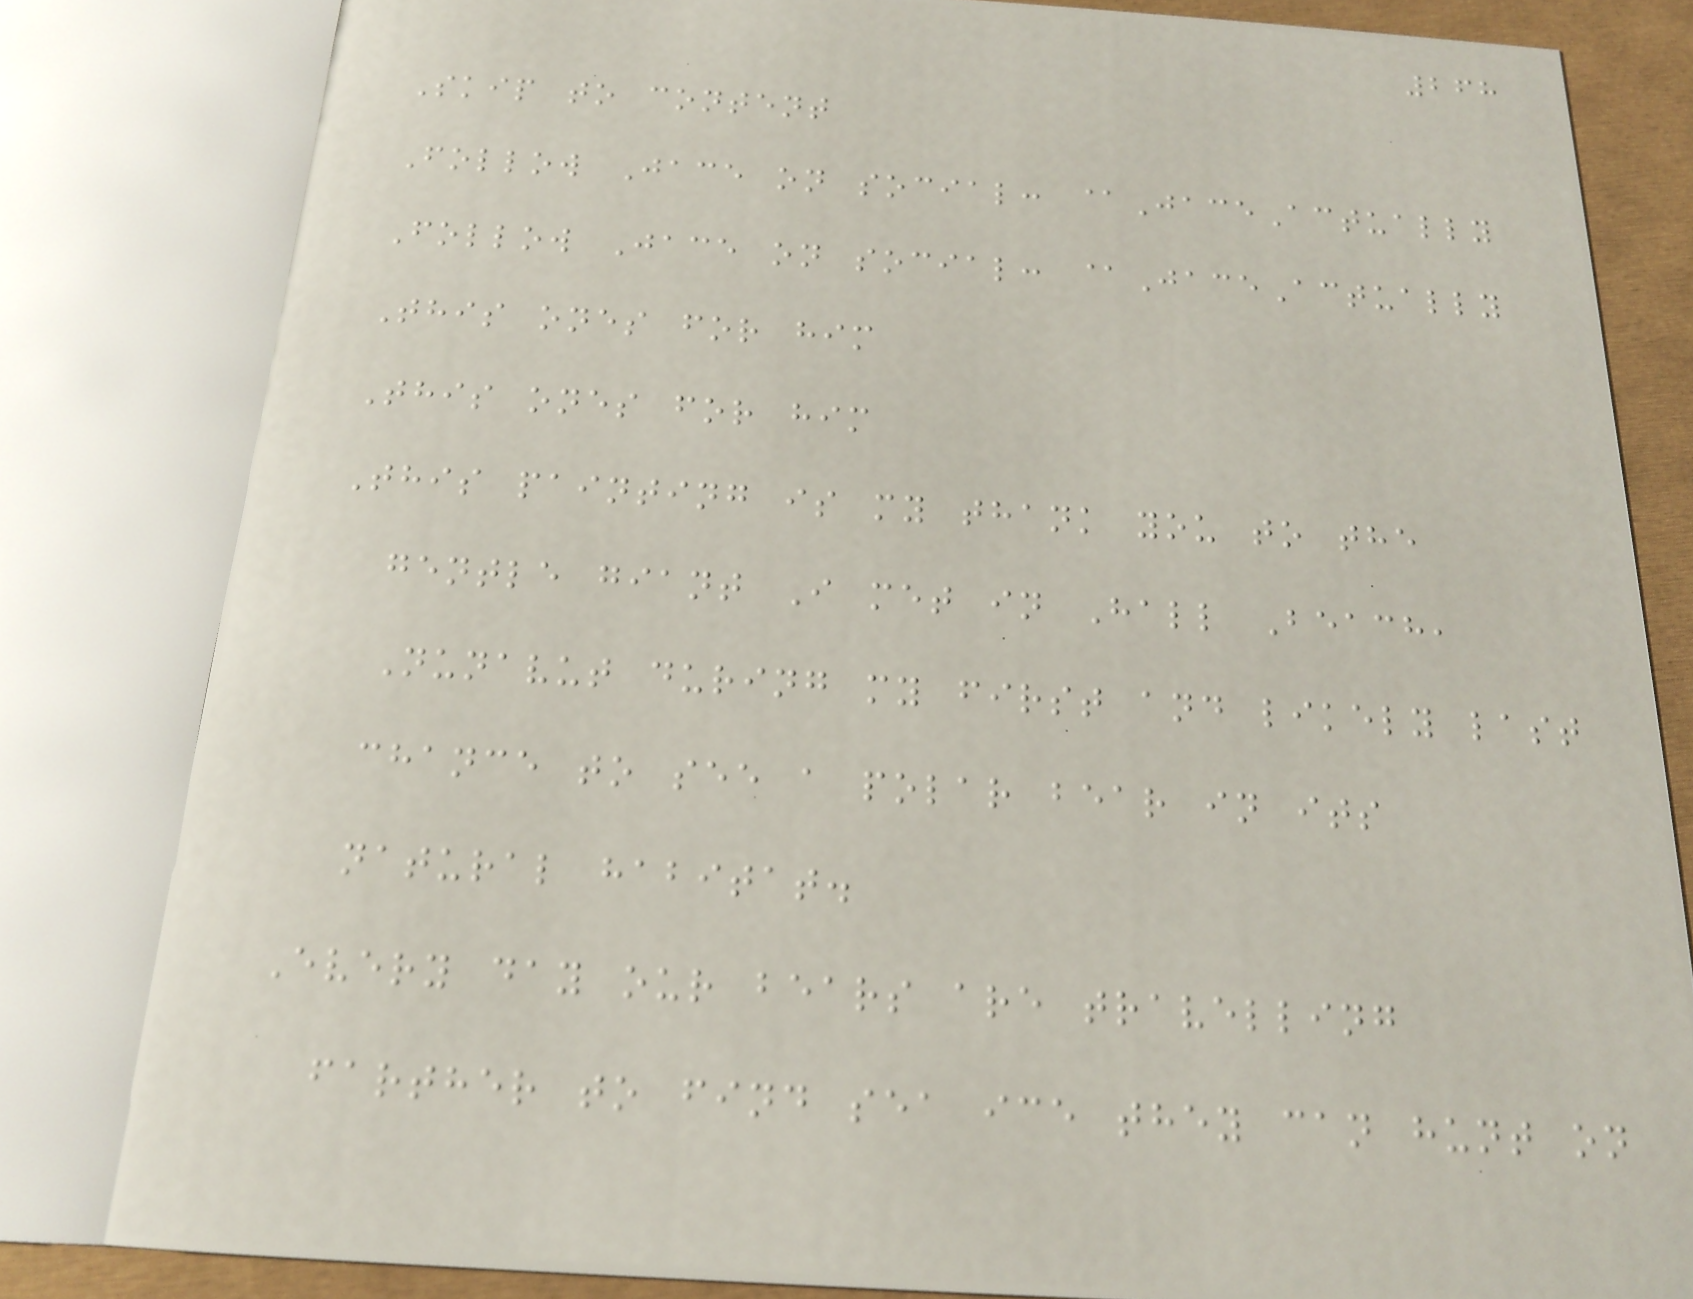268
Skip to content
Follow Jace on social: @JaceActually
Follow Jace on social: @JaceActually
This ones for him
This ones for him
This painting is my thank you to the
gentle giant I met in Hall Beach,
Nunavut during my first and likely last
chance to see a polar bear in its
natural habitat.
Every day our bears are travelling
farther to find sea ice they can hunt on
